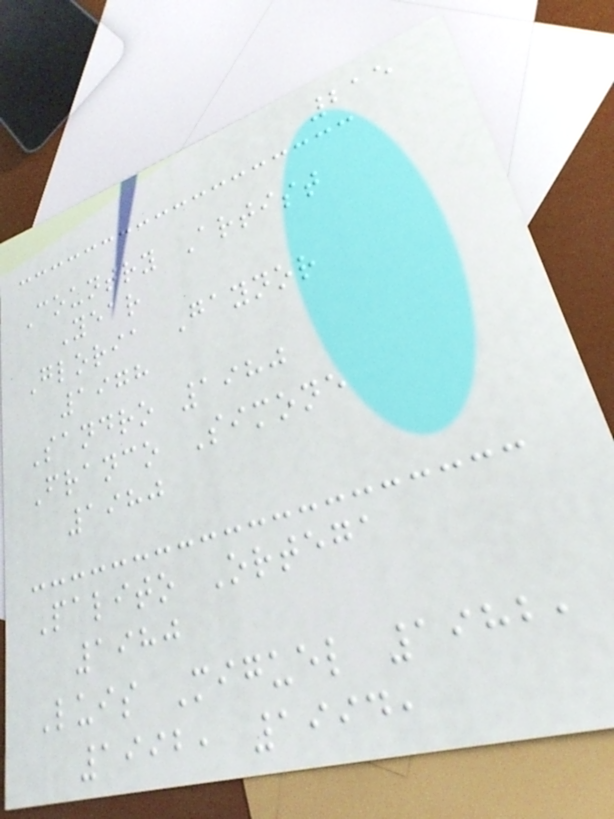215
Country Artist
Year
Gloria Gaynor
1978
Sandro 1980
Franco Simone
1980
Palito Ortega
1980
Luis Miguel 1982,
1992, 1994,
